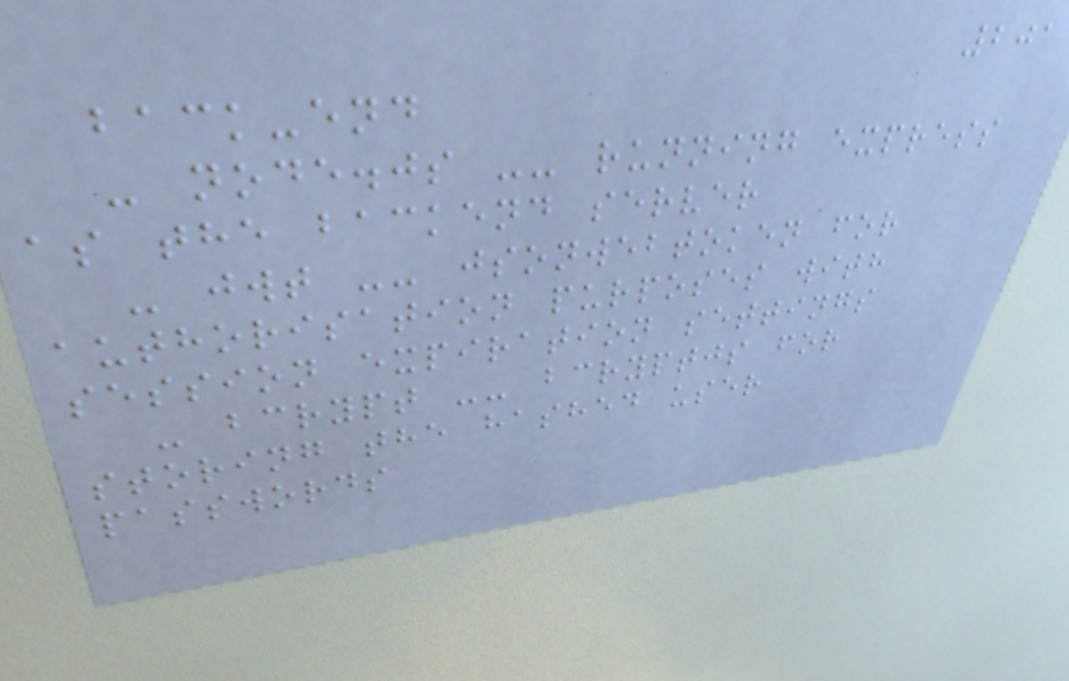201
back-end
- node.js -- running express
as the backend server
- jwt -- jsonwebtoken for
authorisation purposes with
session expiration settings
- bcrypt -- bcryptjs for
storing the hashed user
passwords
